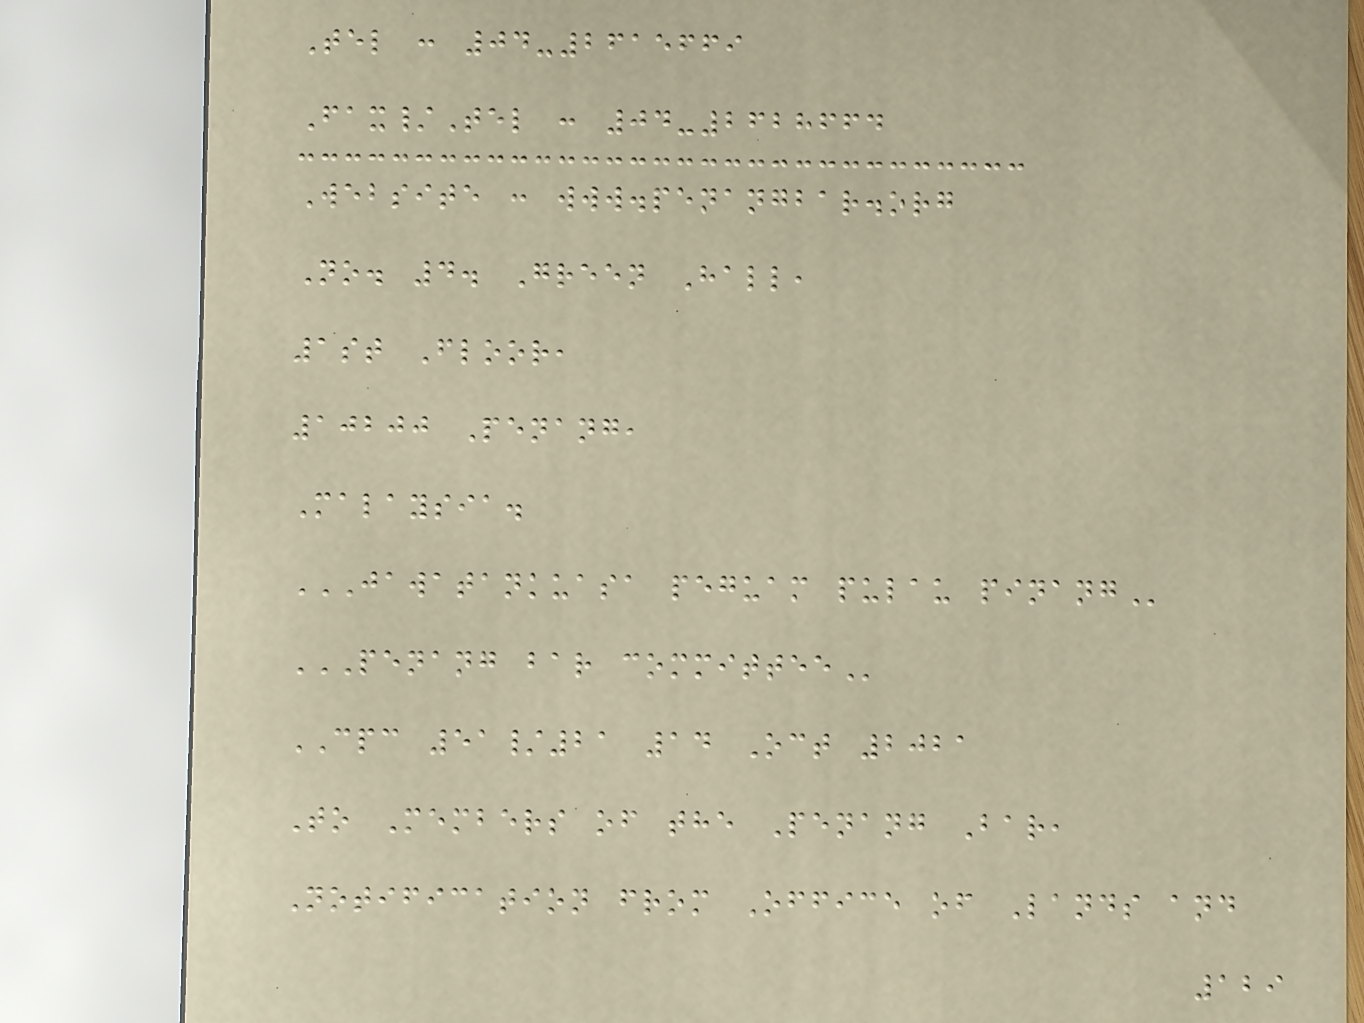Tel : 04-2615669
Fax/Tel : 04-2628664
Website : www.penangbar.org
No. 4. Green Hall,
1st Floor,
10200 Penang,
Malaysia.
JAWATANKUASA PEGUAM PULAU PINANG
PENANG BAR COMMITTEE
CPC 51/21 14 Oct 2021
To Members of the Penang Bar,
Notification from Office of Lands and
129
